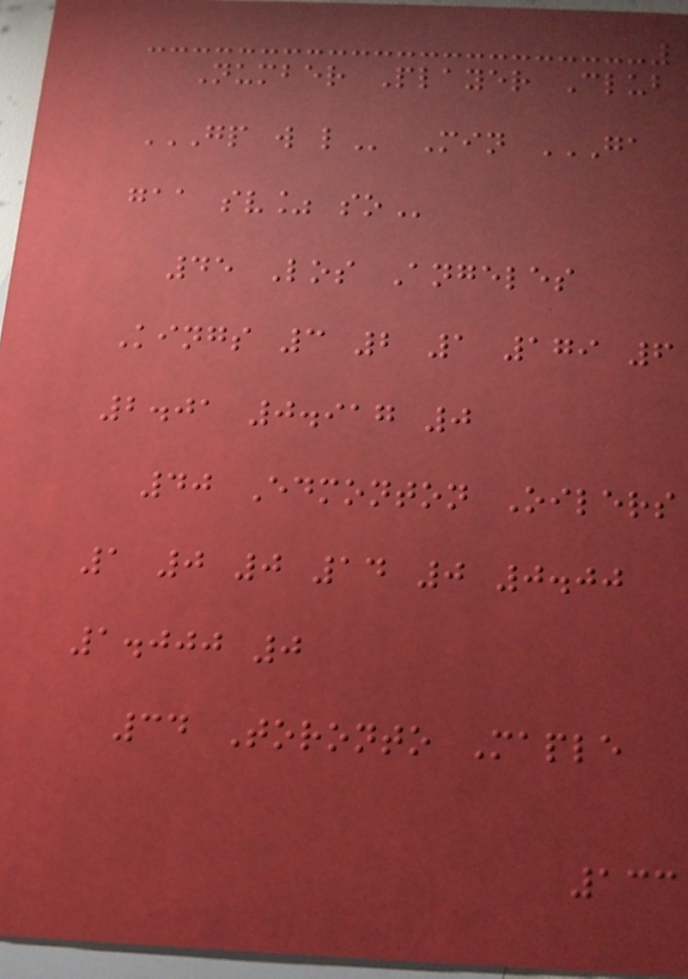Number Player Club
GP W L Min GA
GAA SV% SO
45 Los Angeles
Kings 3 2 1 179 6
2.01 0.917 0
40 Edmonton Oilers
1 0 0 14 0 0.00
1.000 0
34 Toronto Maple
133
